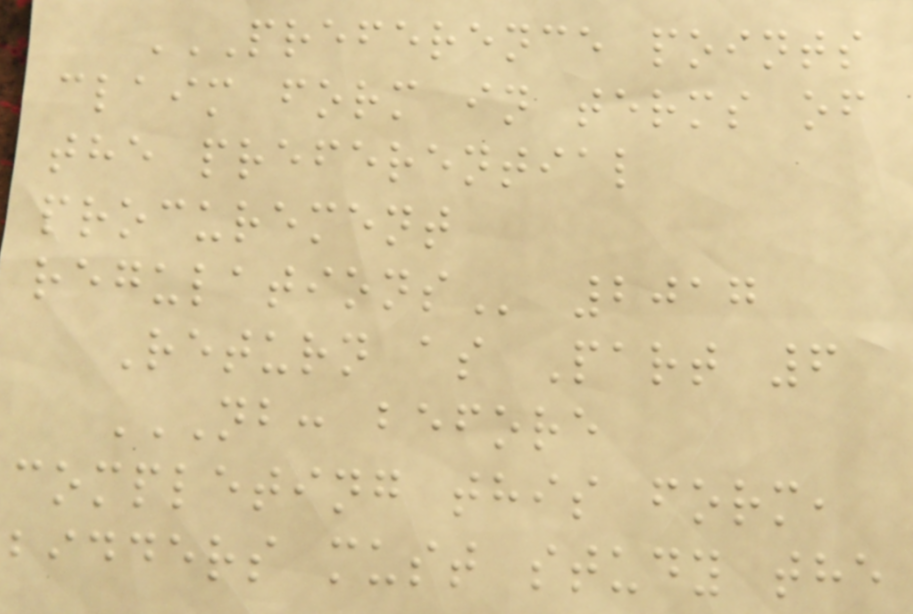PREFERENCE POINTS
CLAIM FORM IN TERMS OF
THE PREFERENTIAL
PROCUREMENT
REGULATIONS 2017
Return as Part 6
NB: BEFORE
COMPLETING THIS FORM,
BIDDERS MUST STUDY THE
